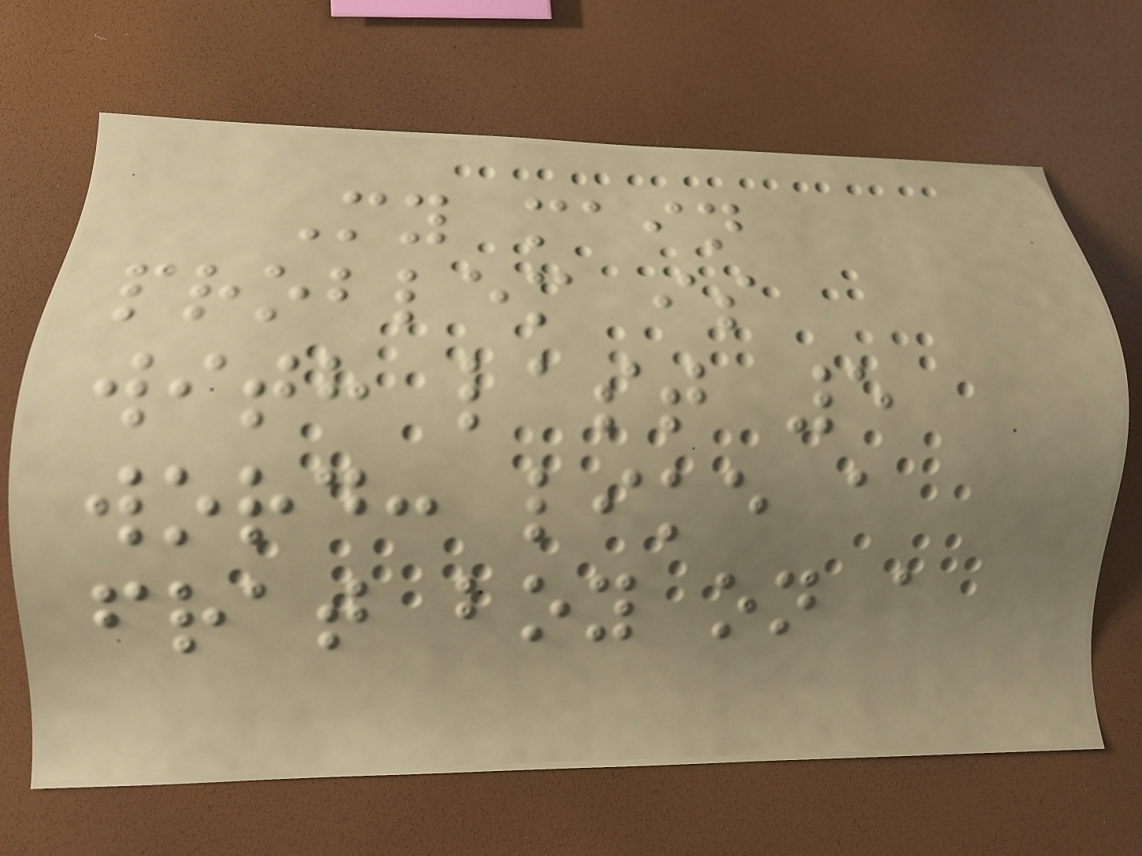My main
problem is
with last 5
word: like a
frat boy on a
